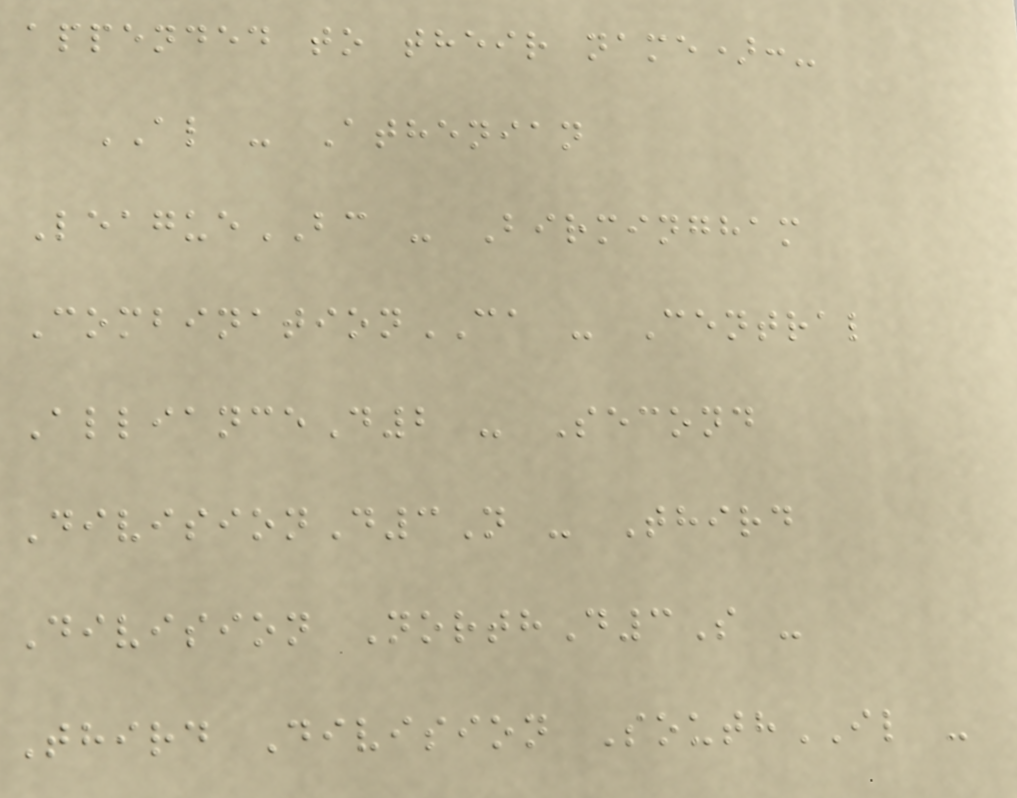appended to their name):-
AL - Athenian
LeagueBC - Birmingham
CombinationCA - Central
AllianceD2 - Second
DivisionD3N - Third
Division NorthD3S -
Third Division SouthIL -
